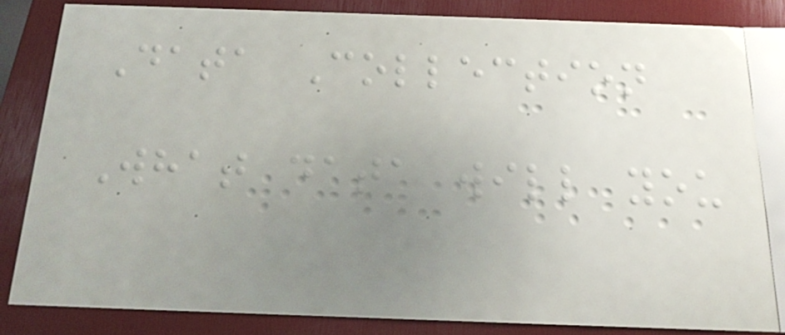Data Collection
What data will you
